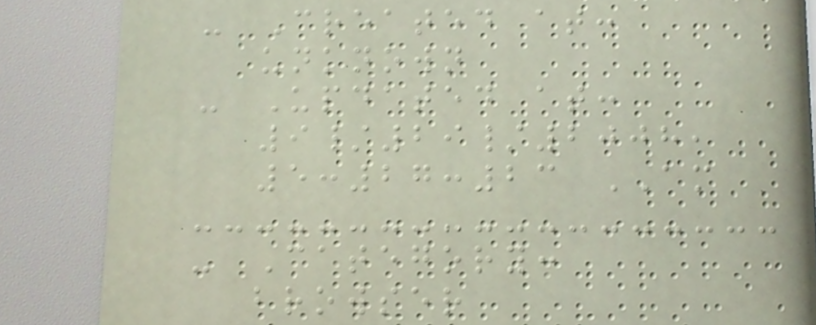- Created at:
unknown
- Updated at:
9/29/2008,
5:27:23 AM
- Category:
browser
